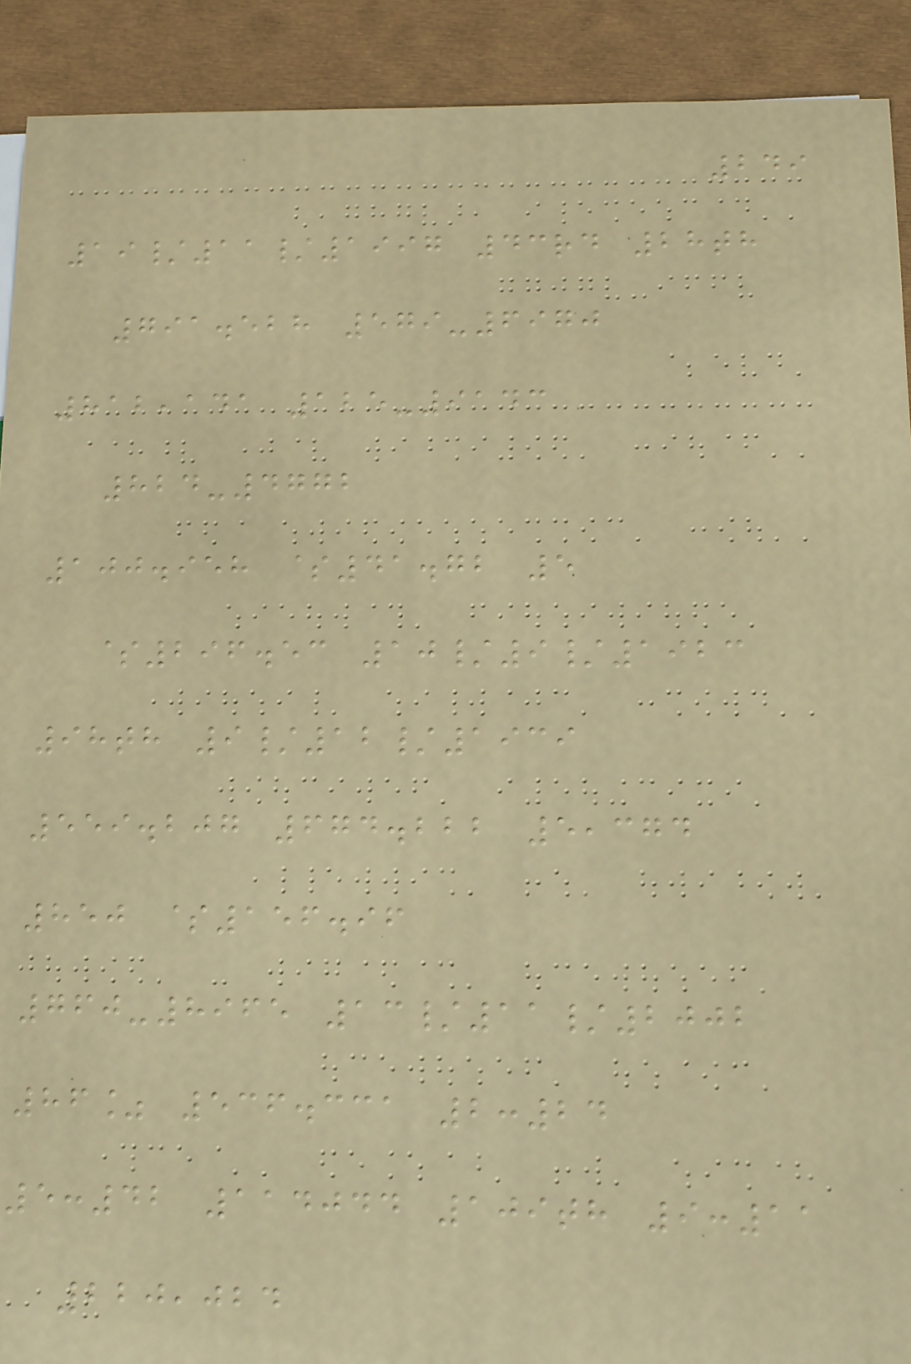249
19/11/1997 43rd 28th
791.528 579-6970
812,141 125-9143
824-4772
100.958 $41.72 5
$296.53 10/9/1923
98th 9/12/1939
559.207 674.222 5,374
850 $156.96
760-8965 13/11/2002
86% 536.331 2:24
5:42 114044 109th 9:11
220,024
